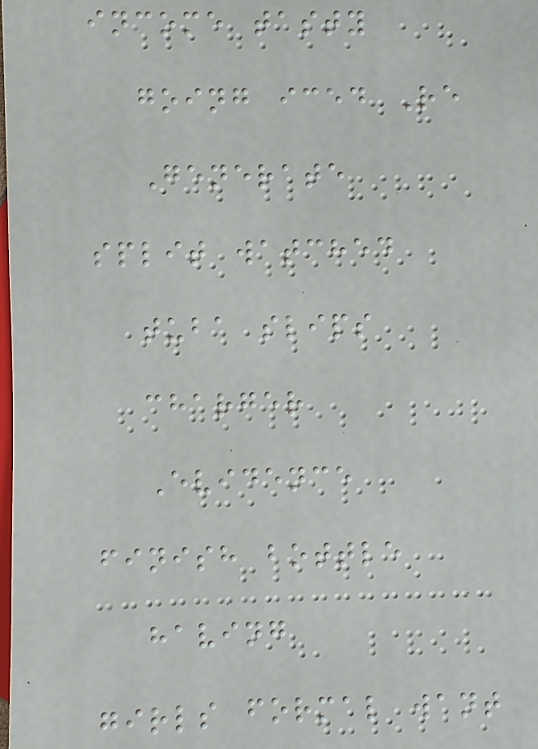income tasty
going iced Re
Generate
split watched
tuba slips
charger
Evidence
finish bottle
having
girls formal want
